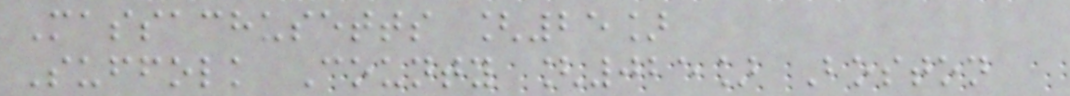Massachusetts [25]
Suffolk County [025] Boston
